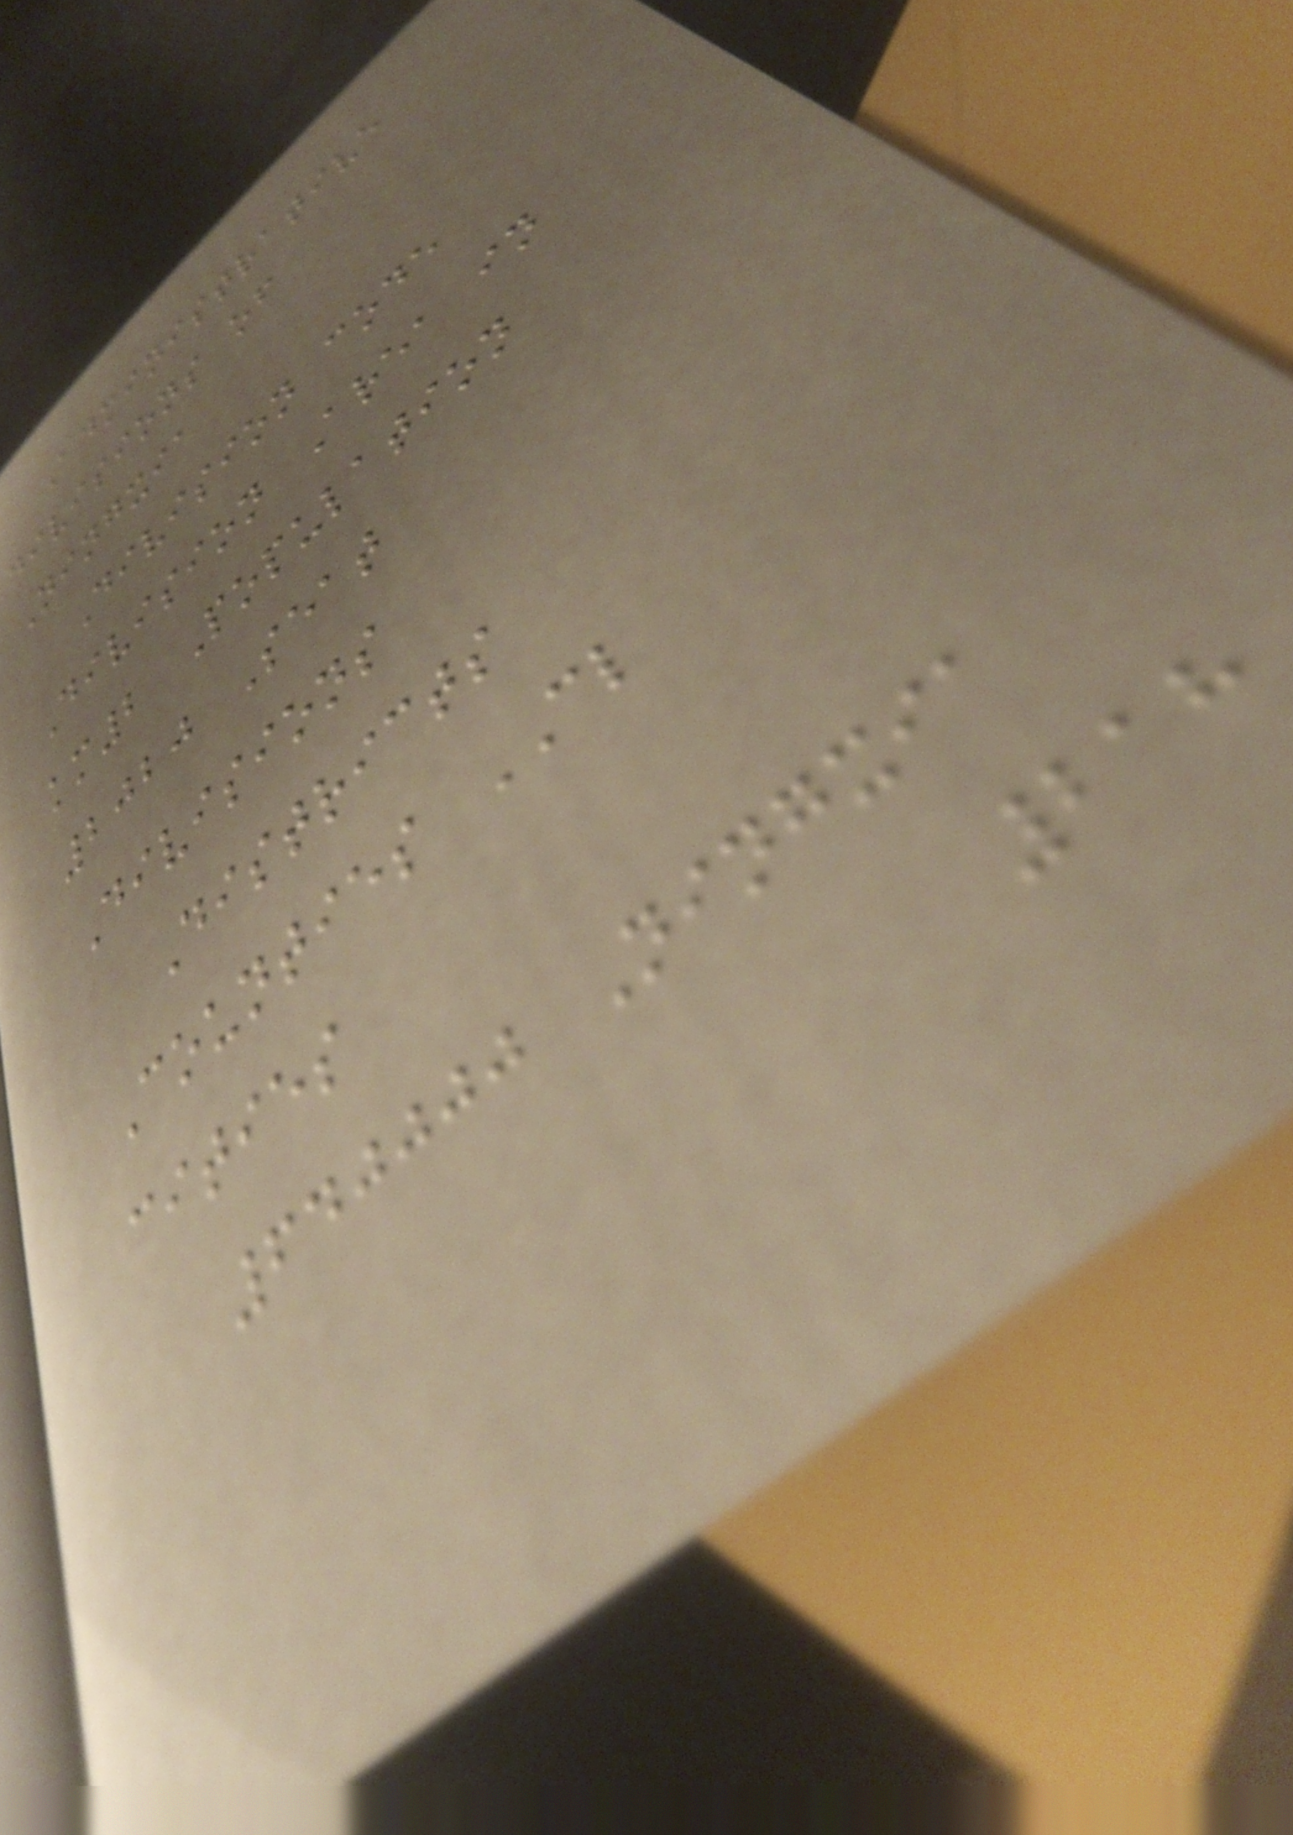Administrative
divisions of
Ningxia
Division code
Division Area in
km2 Population
2020 Seat
Divisions
Districts
Counties CL
cities
640000 Ningxia
218
